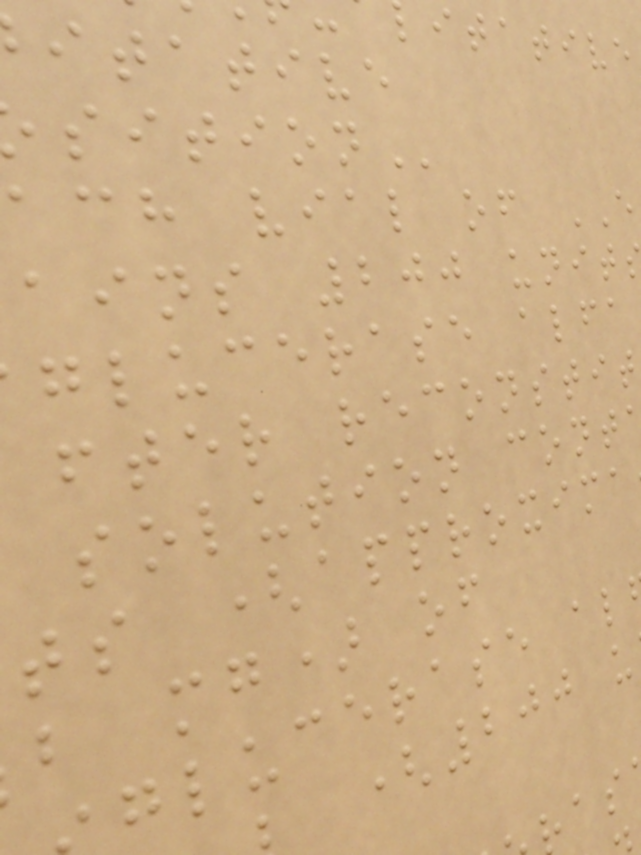itative
itative
ach vial of
ains 200 unit
glucerase alfa
fter reconstit
solution cont
ts (approxima
b mg) of
glucerase al
(200 u
